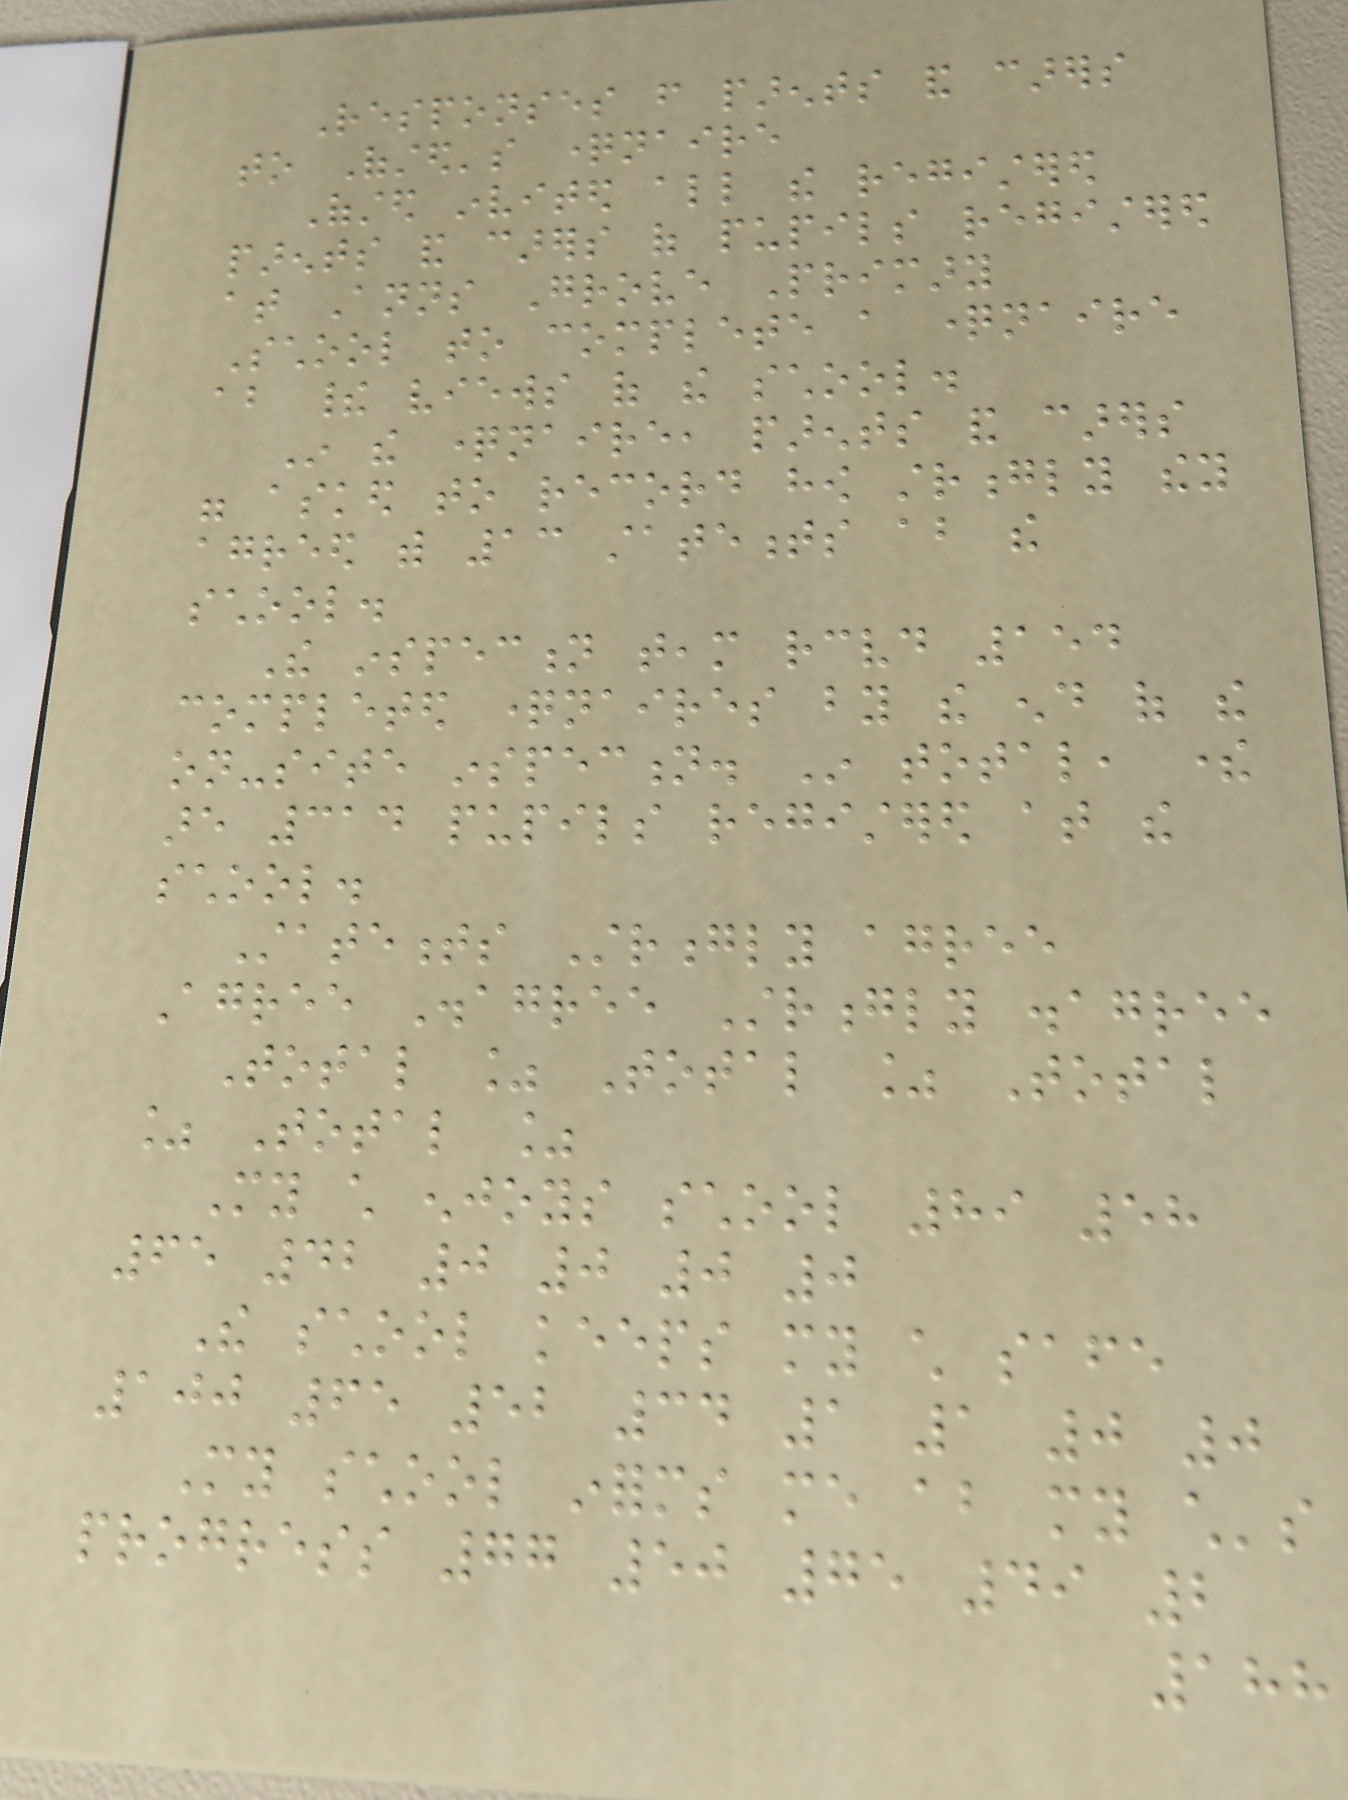Responses from parents and carers
to Ofsted's questionnaire
Ofsted invited all the registered
parents and carers of pupils registered
at Anns Grove Primary
School to complete a questionnaire
about their views of the school.
In the questionnaire, parents and carers
were asked to record how strongly they
agreed with 13 statements about the
school.
The inspection team received 154
completed questionnaires by the end of the
on-site inspection. In total, there
are 314 pupils registered at the
school.
Statements Strongly agree
Agree Disagree Strongly disagree
Total % Total % Total
% Total %
My child enjoys school 89 58
65 42 0 0 0 0
The school keeps my child safe
100 65 52 34 1 1 0 0
My school informs me about my child's
progress 77 50 75 49 2
188
